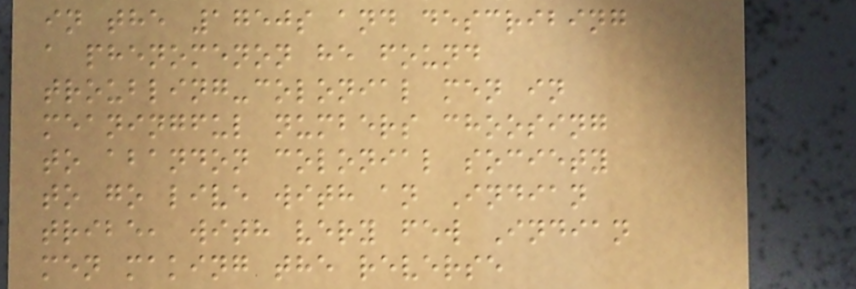in the 1750s and describing
a phenomenon he found
troubling-colonial men in
meaningful numbers choosing
to abandon colonial society
to go live with an Indian
tribe, with very few Indian
men making the reverse
